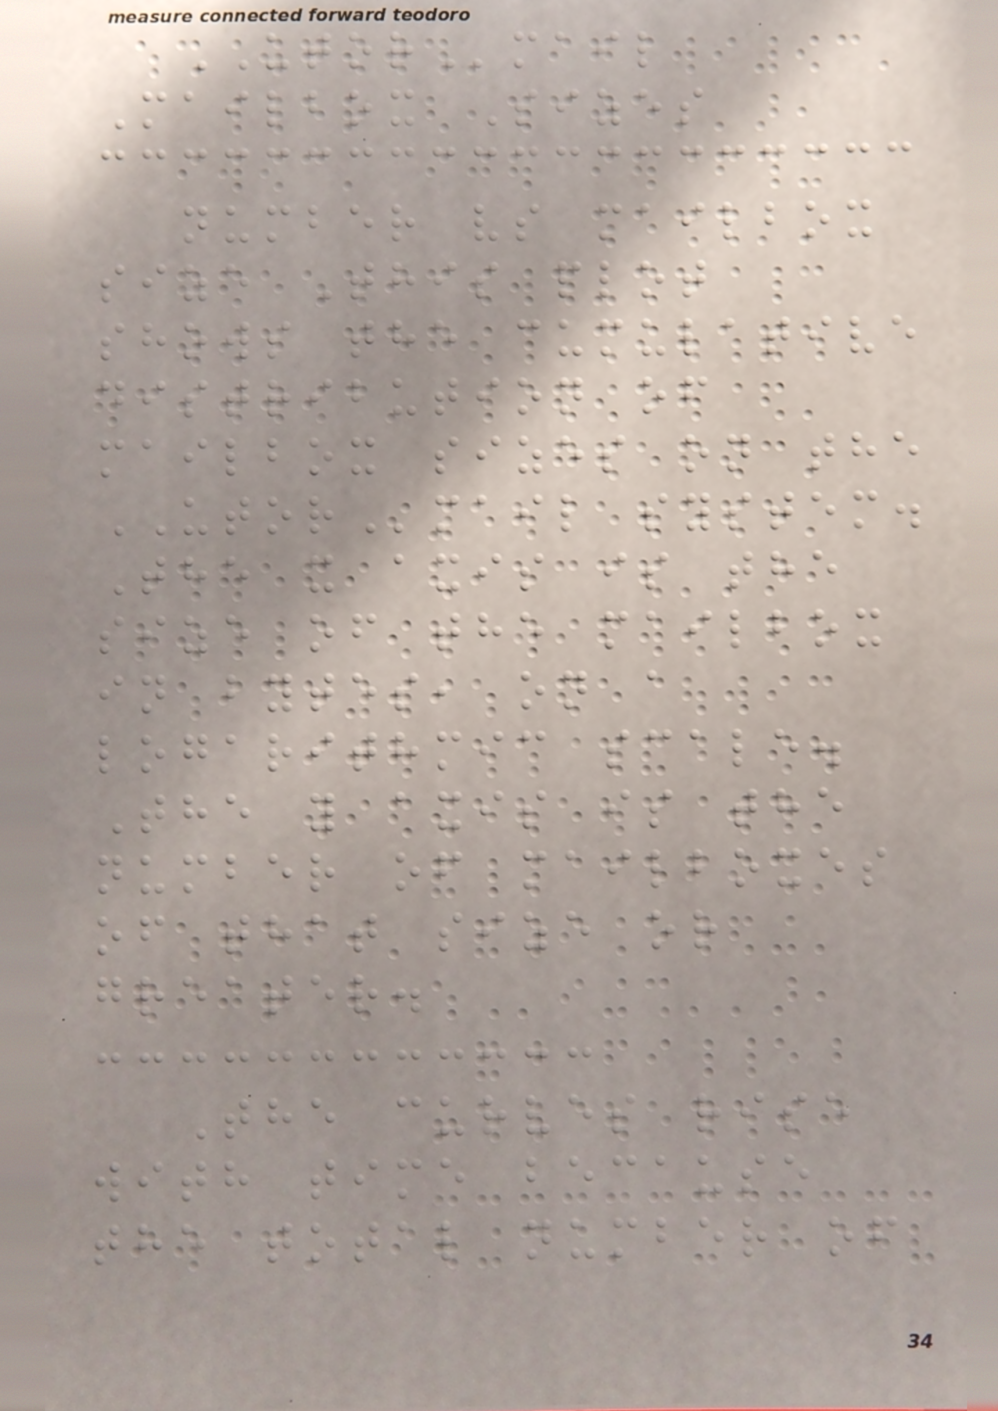UTORmail
Mailbox Sizes
number vs mailbox
size This plot
shows the cumulative
distribution of
mailbox sizes on the
UTORmail system.
The x axis is the
size of the mailbox
in bytes, on a
logarithmic scale.
The y axis is the
number of mailboxes
of that size or
greater.
The curves rise
with time because
the total number of
